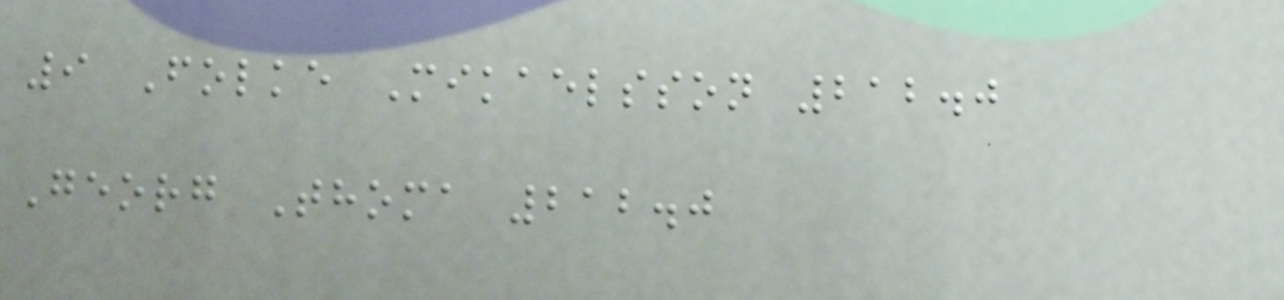9 Folke Mikaelsson 212.0
Georg Thoma 212.0
